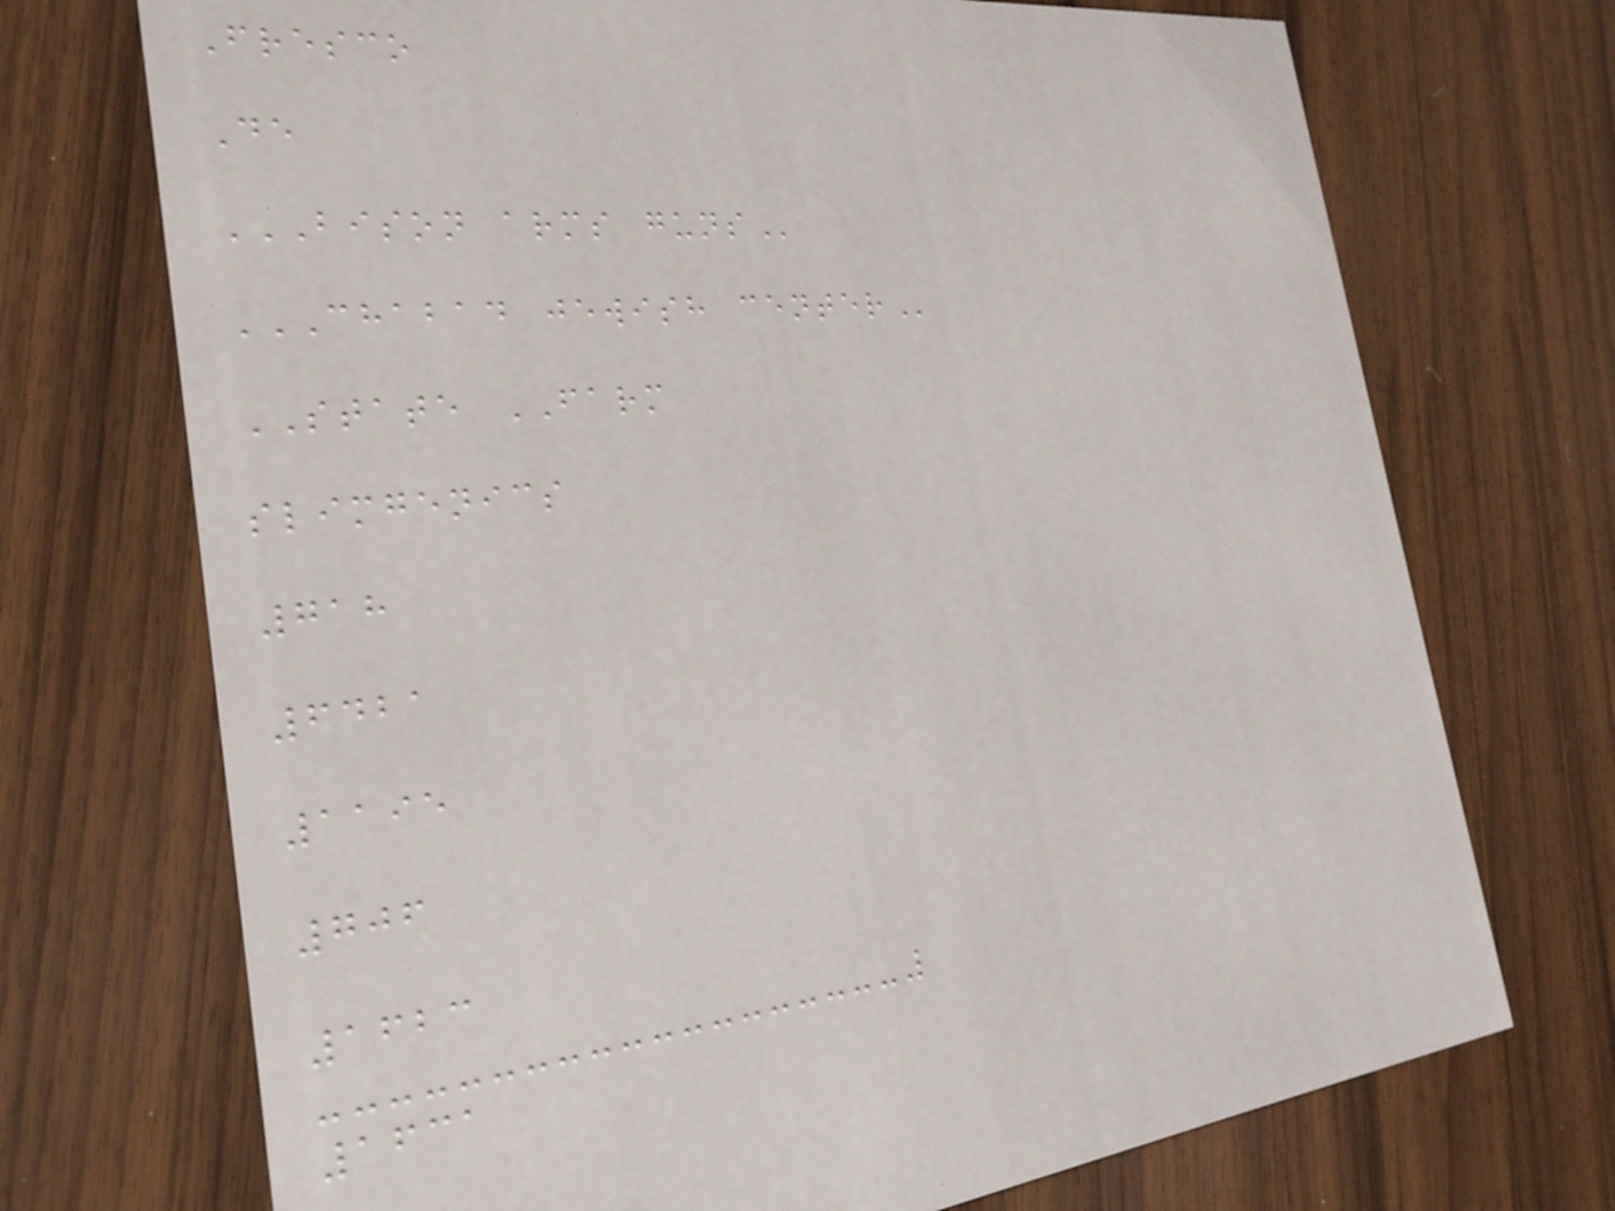Fresco
De
BISON ARMS GUNS
CHABAD JEWISH CENTER
STATE FARM
slimgenics
718
6421
1195
706
1623
1631
